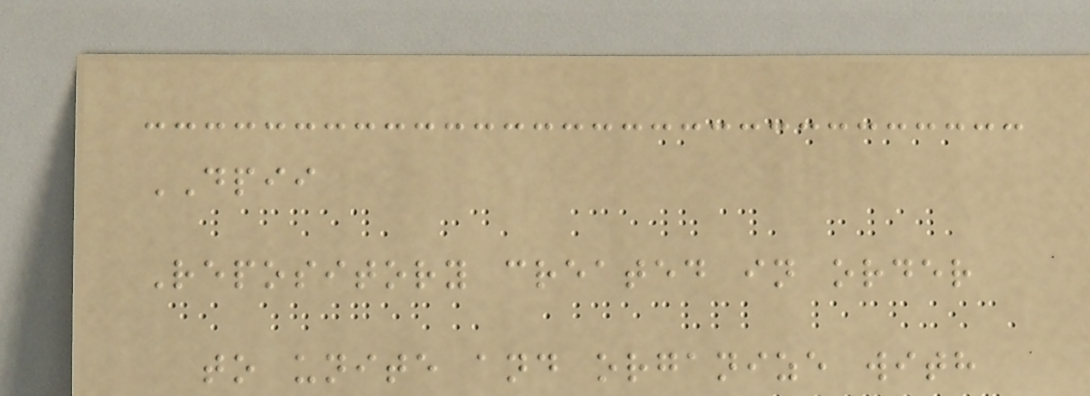DPII
Repository created in order
to unite and organize with
